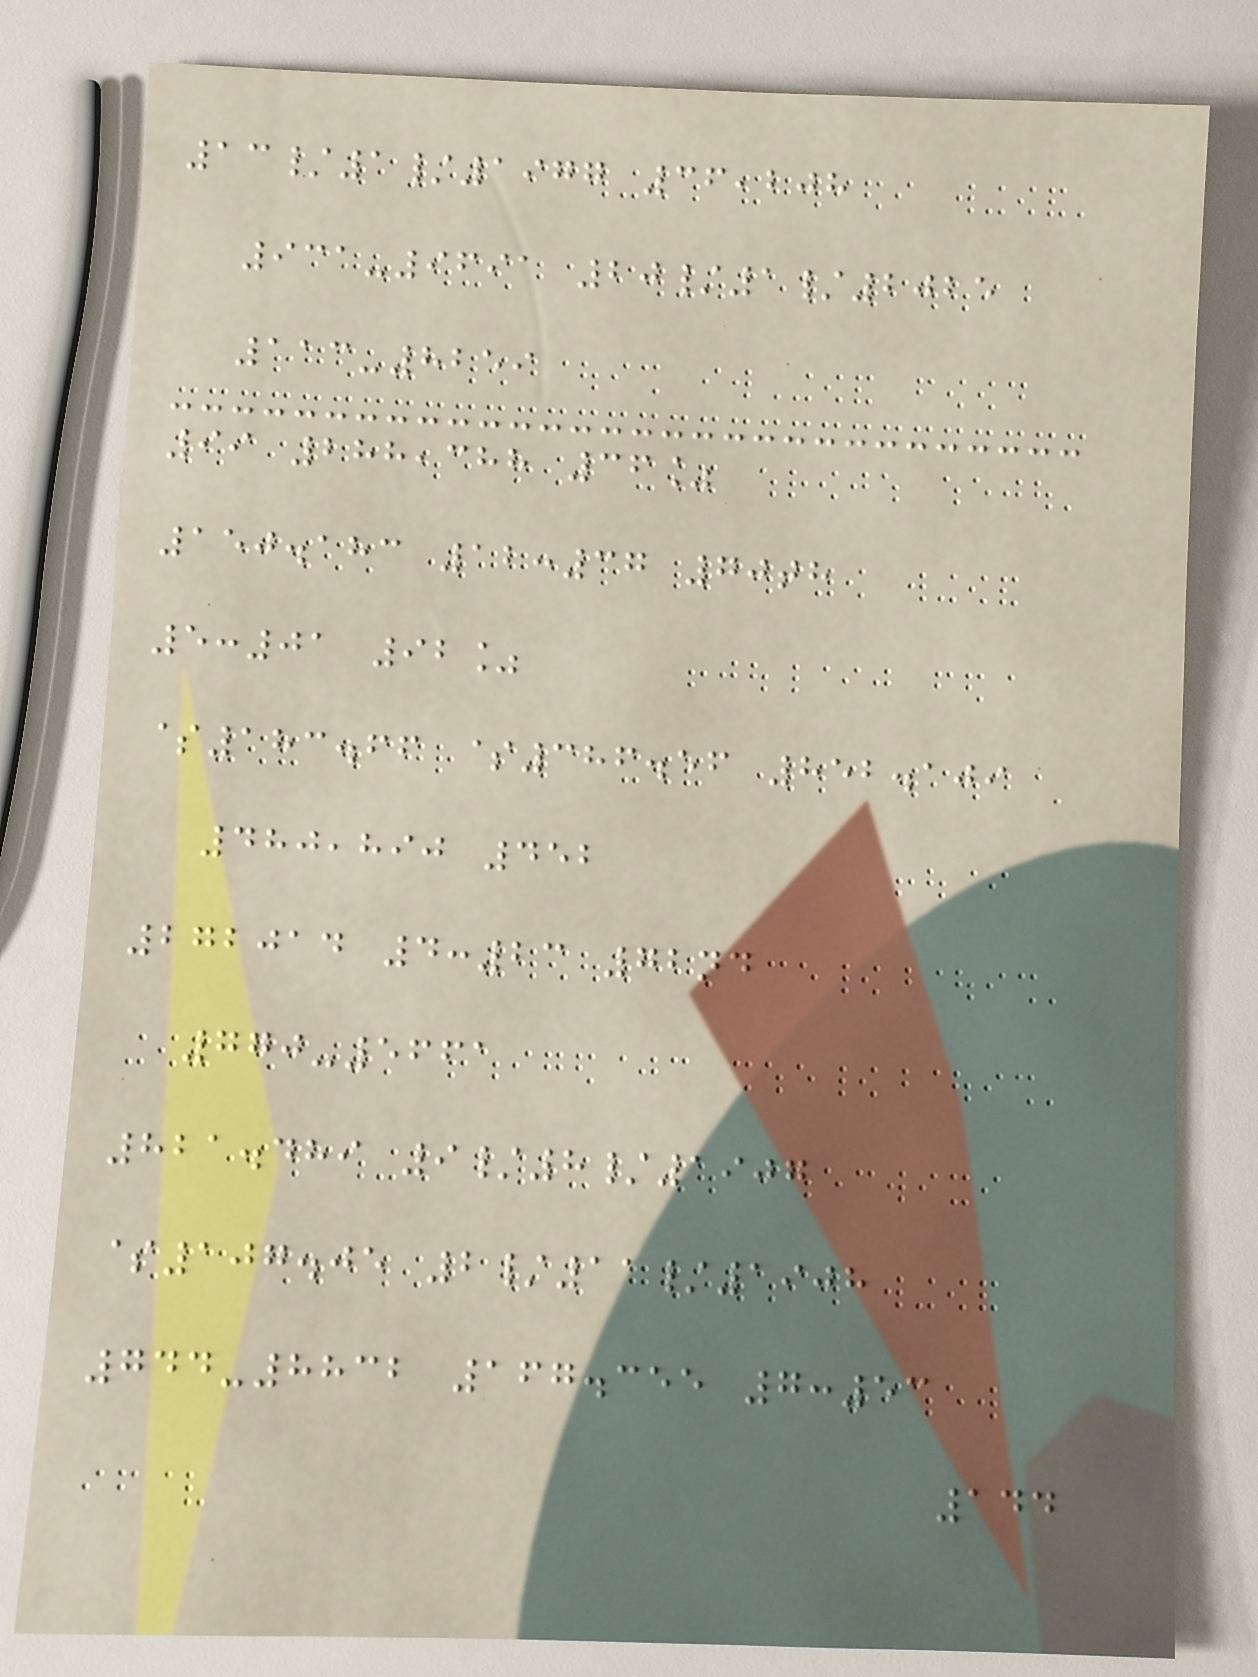13/1/1977 36,208
931-9691 20/1/2025
113-8259
99 288,388 36%
150.183 12:37 70th
5:01 92%
$183.66 $386.56 852.109
480,890 452
272014 4:23 72nd
770-5661
821.489 9/8/1907
$107.05 2/11/1908
744-8832 167.355 7:53
144
